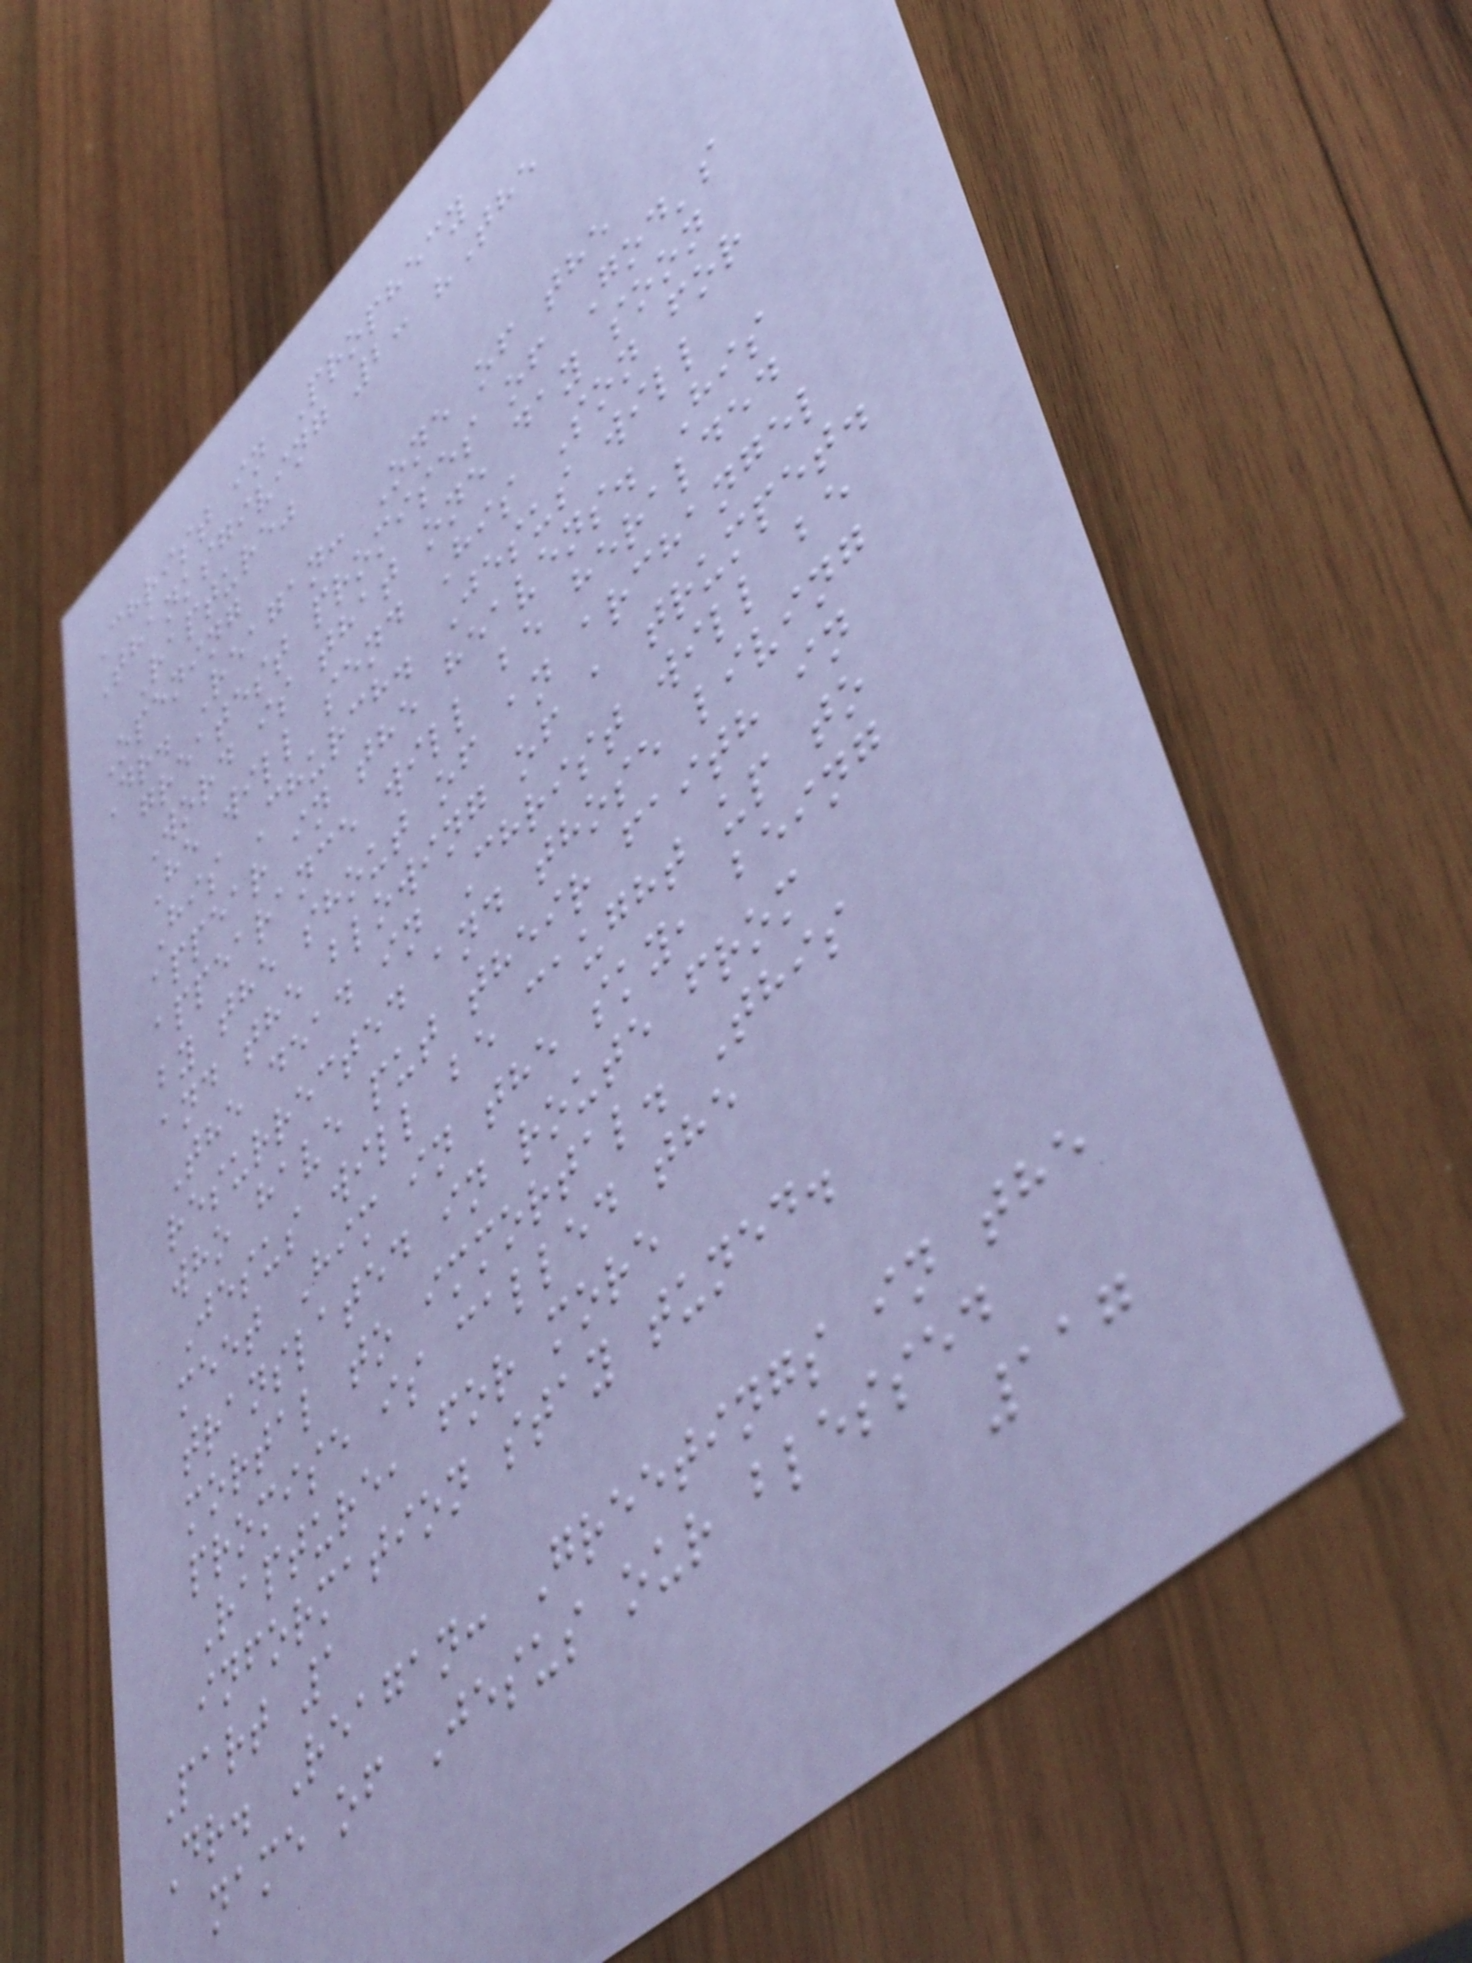Christ in Prophecy
Thanksgiving 2: "The
Rapture"
Opening
Dr. Reagan: One of the
greatest promises of God's
Word is that one day soon
He will send His Son for
His Church. Jesus will
appear in the heavens. His
appearance will be heralded
by the shout of an archangel
and the blowing of a trumpet.
The dead in Christ will be
resurrected and those living
who have put their faith in
Jesus will be caught up to
meet Him in the sky, being
translated in route from
mortal to immortal. This
promise is called the
Rapture, for more
information stay tuned.
Part 1
Dr. Reagan: Greetings in the
name of Jesus our blessed
117
